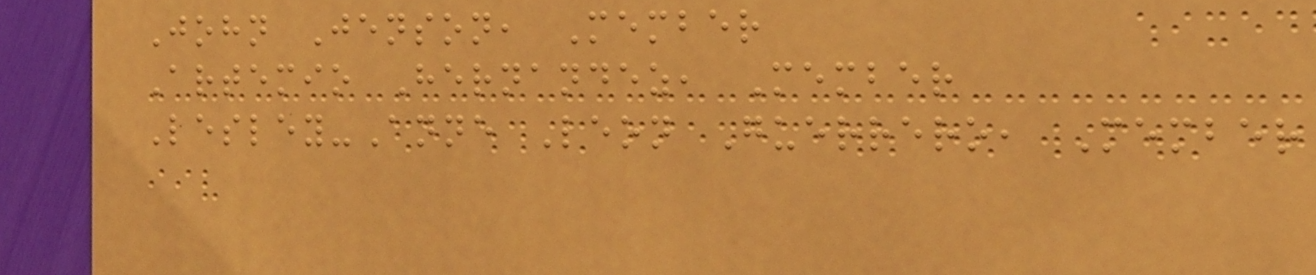John Jenson, Member
Artemio Hernandez, Member
Lesley-Anne Leon Guerrero, Member
